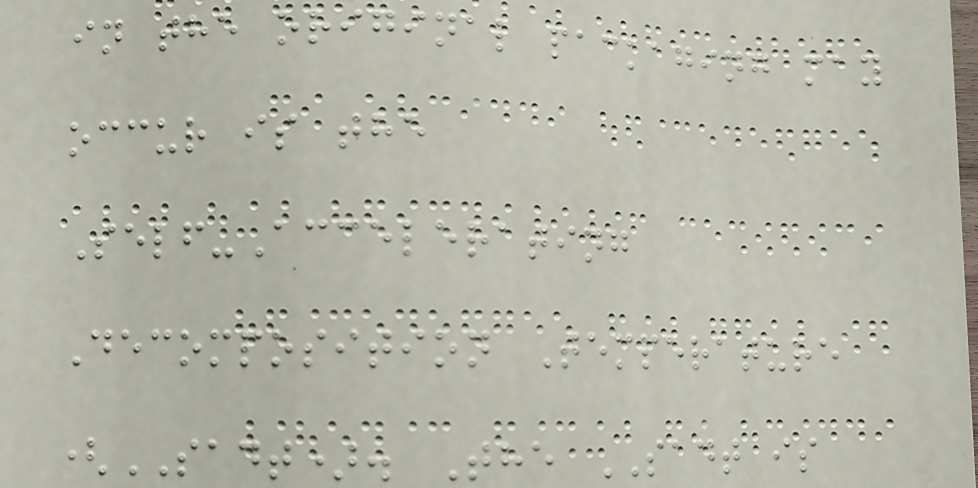in the original packaging may
occur is the
Self-Accelerating
Decomposition Temperature
(SADT). The SADT is
